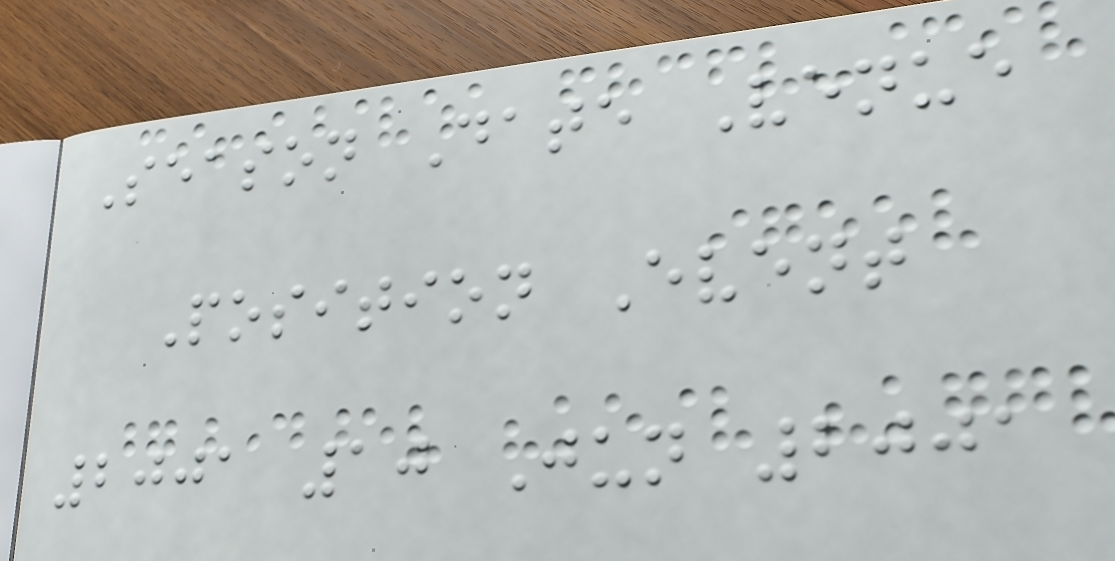Season Date Venue
Position Event
2001 10 Jun 2001
